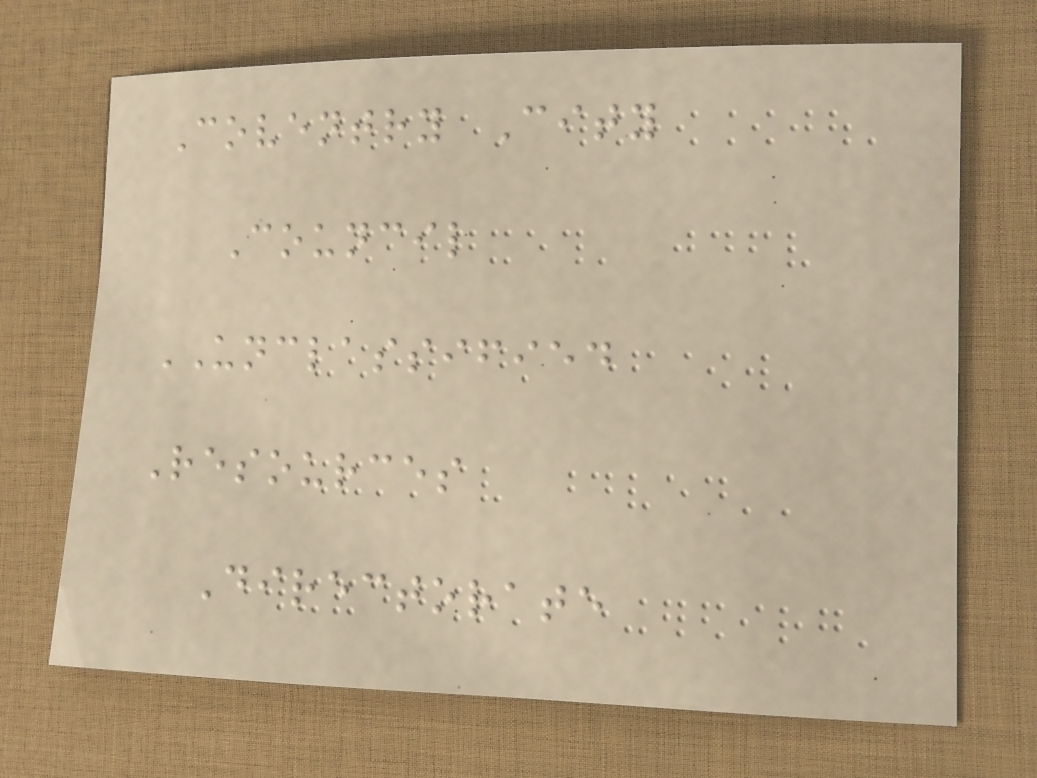Coventry City
Council
UNCLASSIFIED
Resources
Directorate
